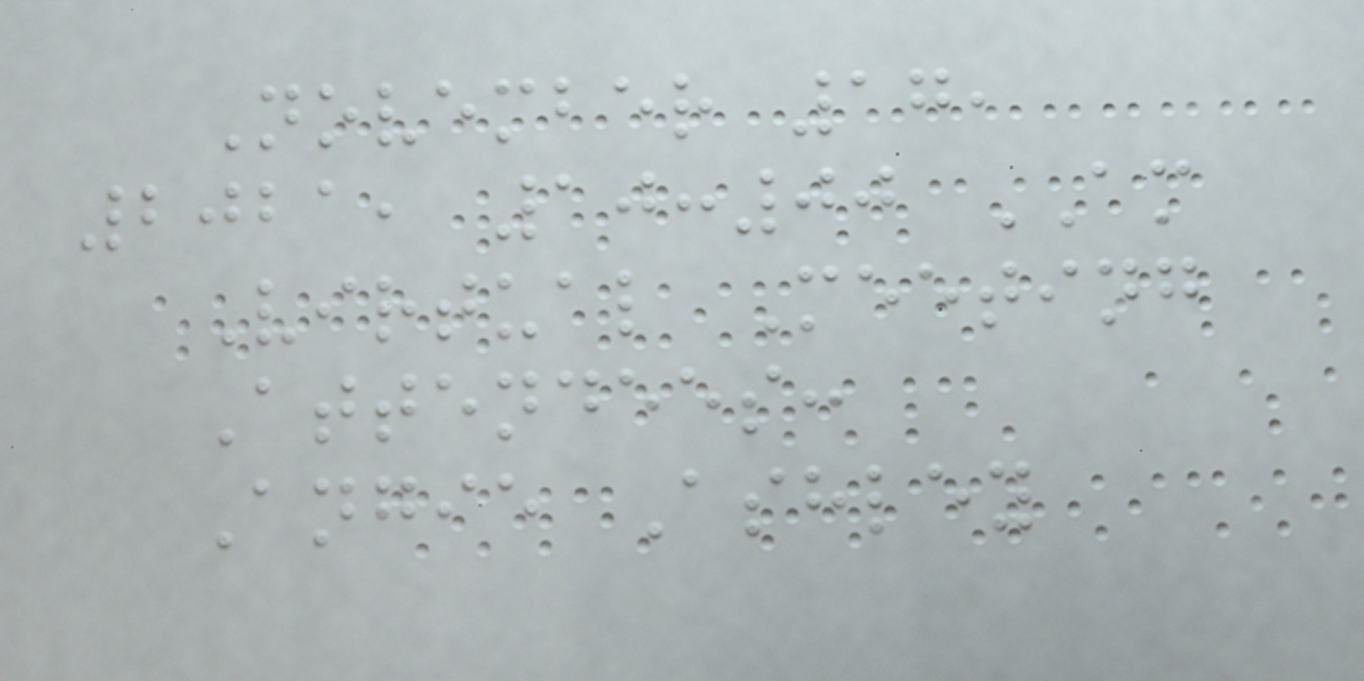November 17,
2021, 10:00 AM
Virtual Meeting
Attendees:
Angie Ashley
